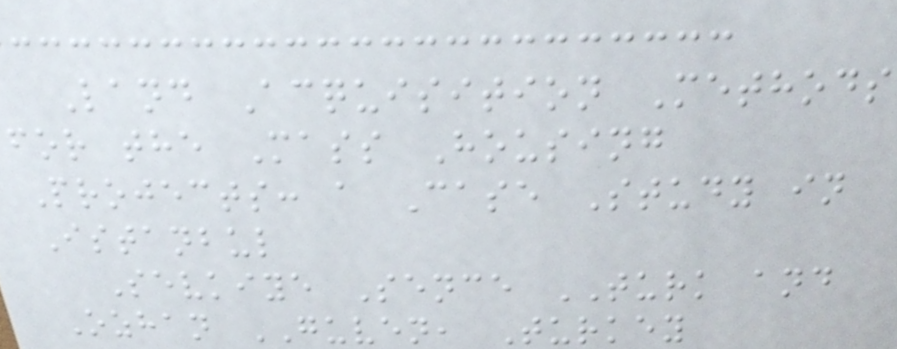Land Acquisition Methods
for the Mass Housing
Projects: a Case Study in
Istanbul
Sevkiye Sence TURK and
Ozhan GUVEN, Turkey
